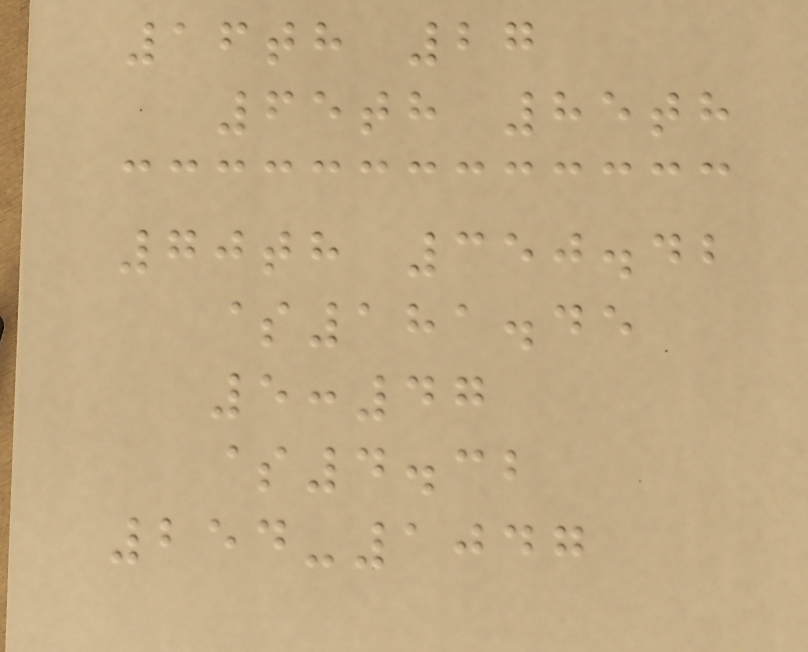16th 27
65th 85th
70th 350.42
$181.45
5:47
$4.32
254-1047
